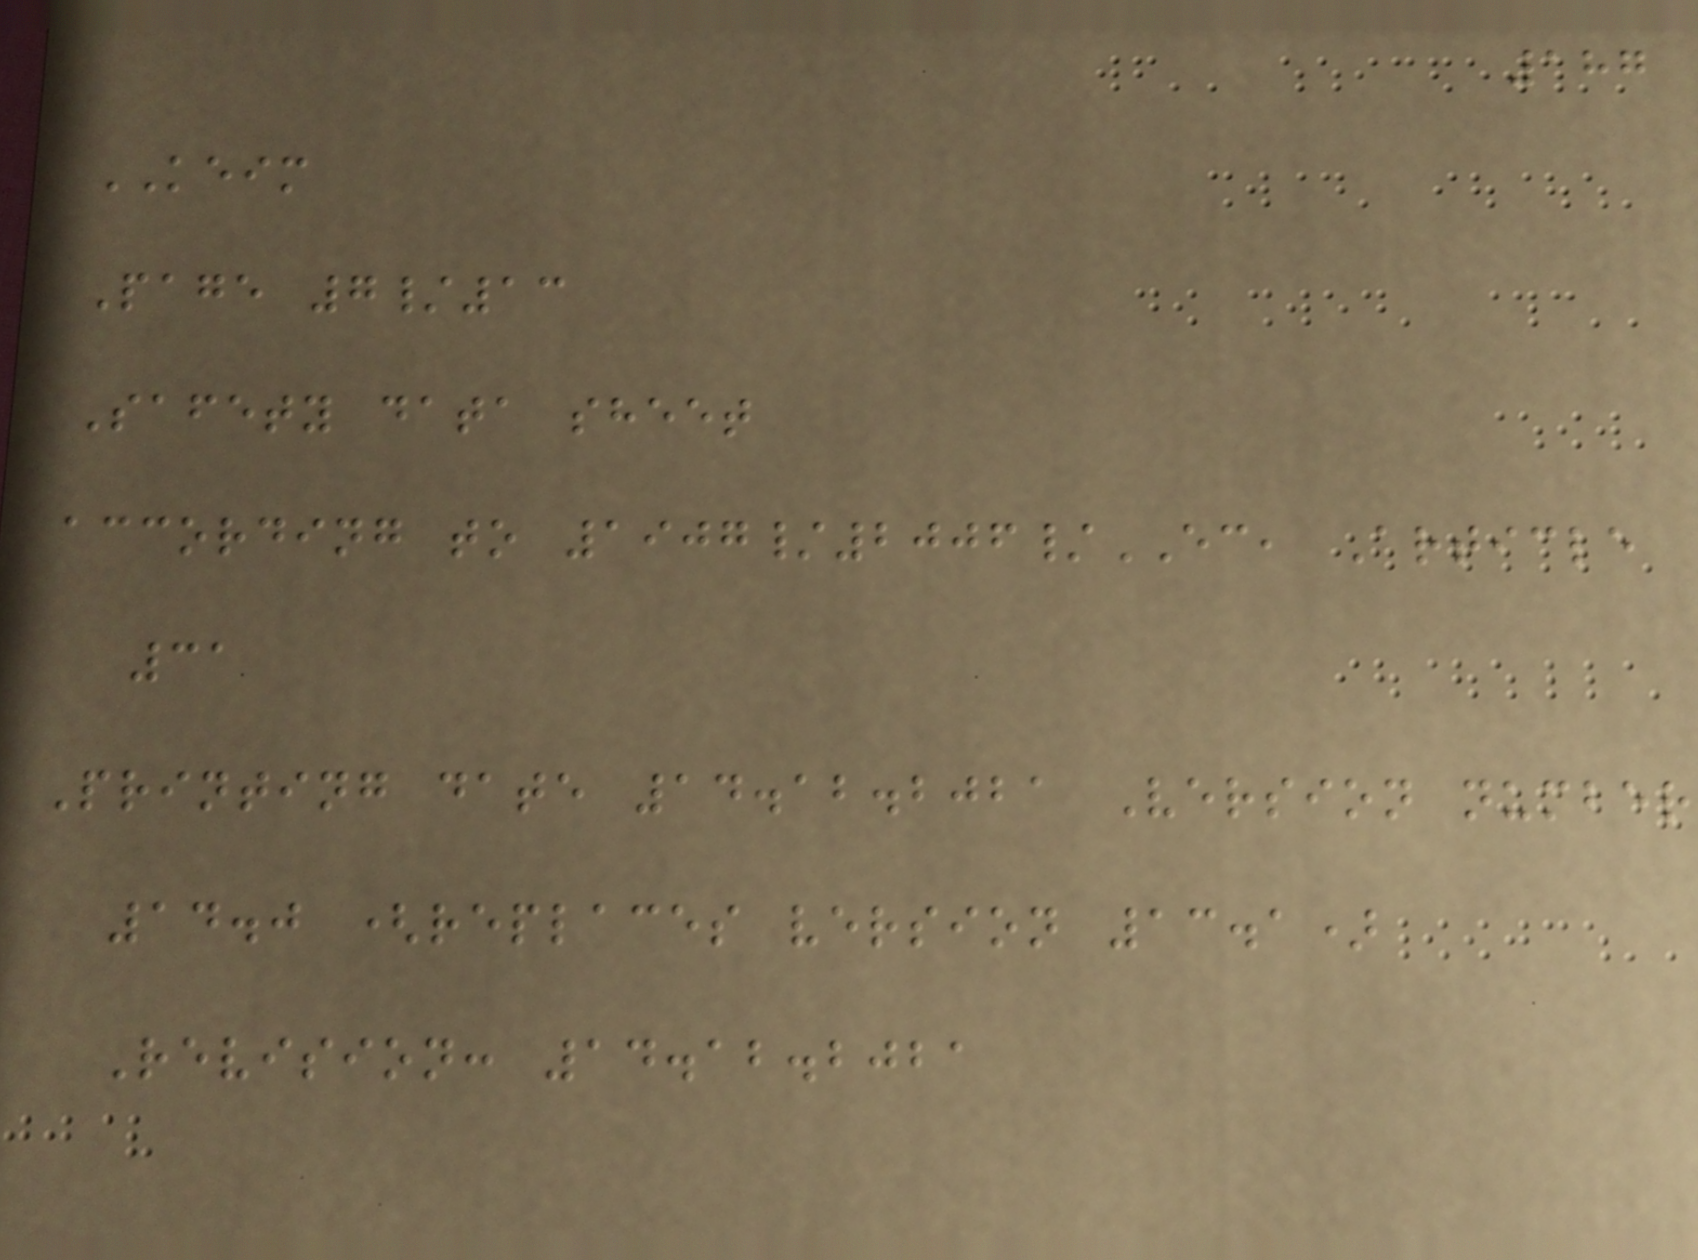187
KEIM
Page 7/13
Safety data sheet
according to 1907/2006/EC, Article
31
Printing date 14.12.2021 Version number
14.0 (replaces version 13.1)
Revision: 14.12.2021
